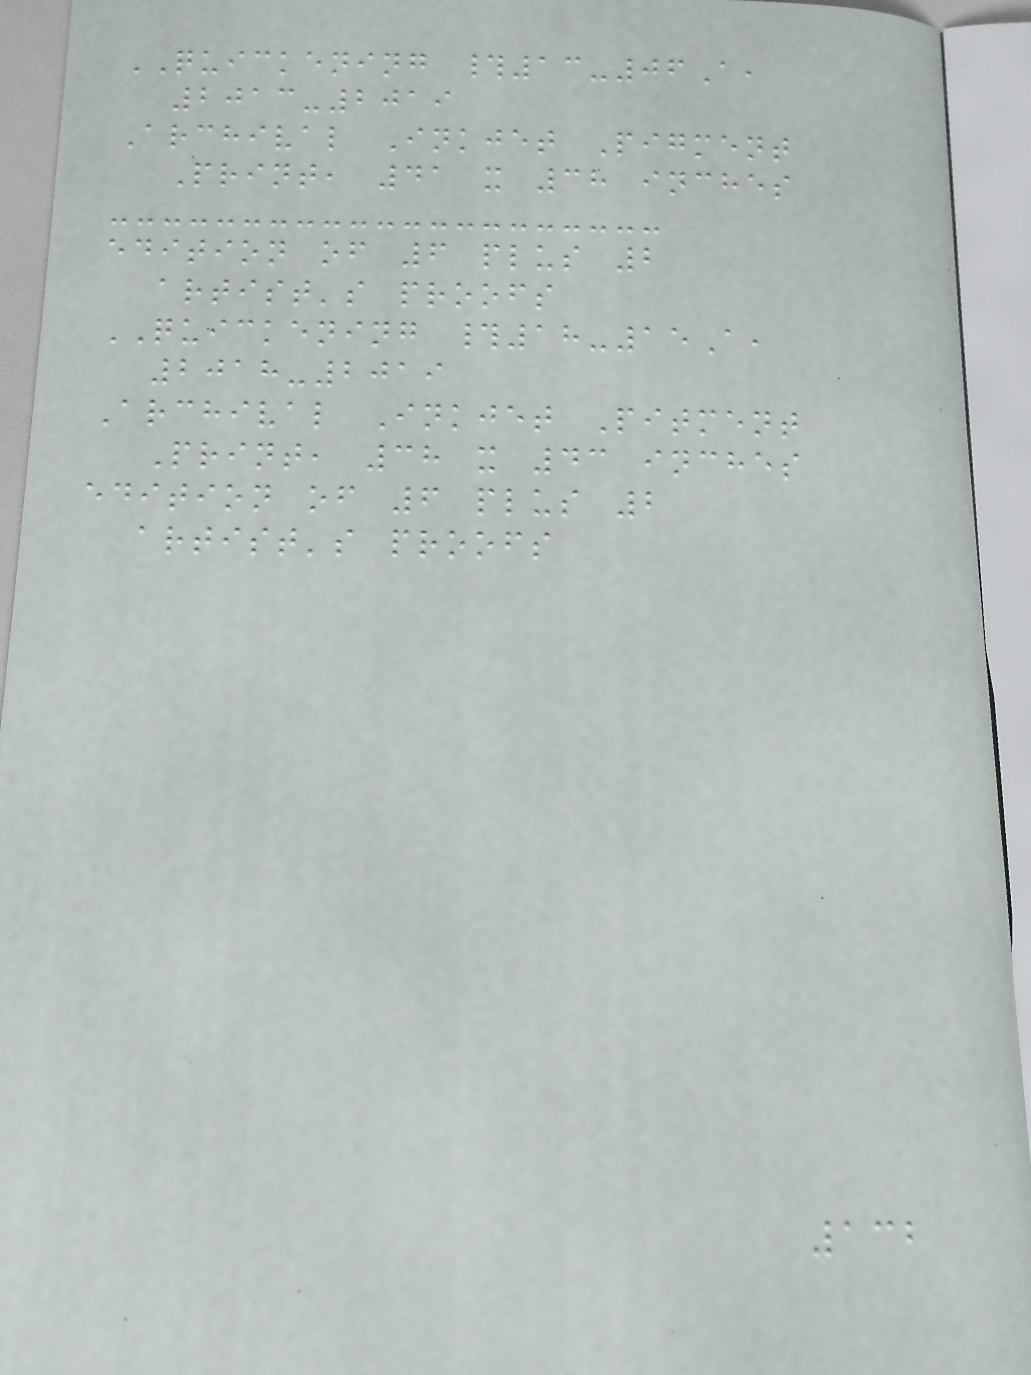QUICKENING #13-06A,
2013-2019
Archival Inkjet Pigment
Print, 41 x 38 inches
edition of 6 plus 2
artist's proofs
QUICKENING #18-15A,
2018-2019
Archival Inkjet Pitment
Print, 38 x 43 inches
edition of 6 plus 2
artist's proofs
132
